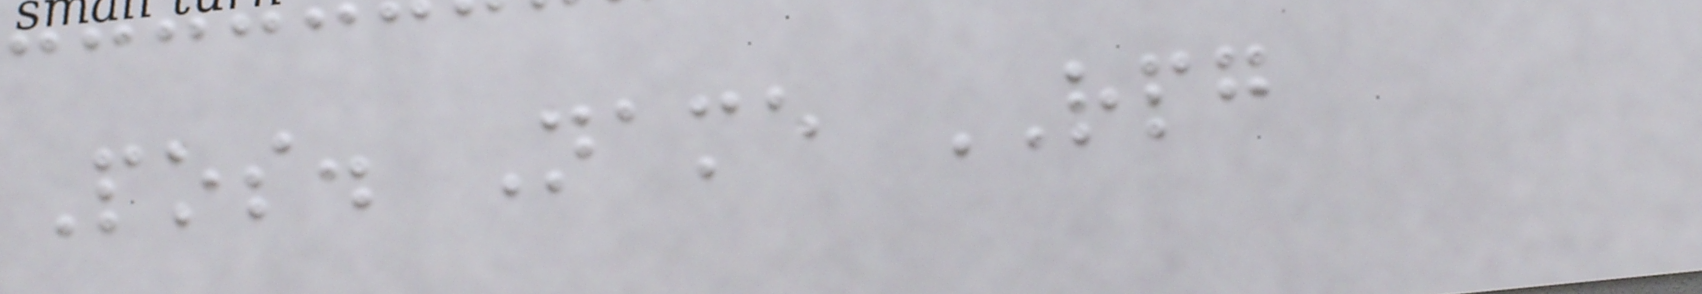Pos. Name RPG
